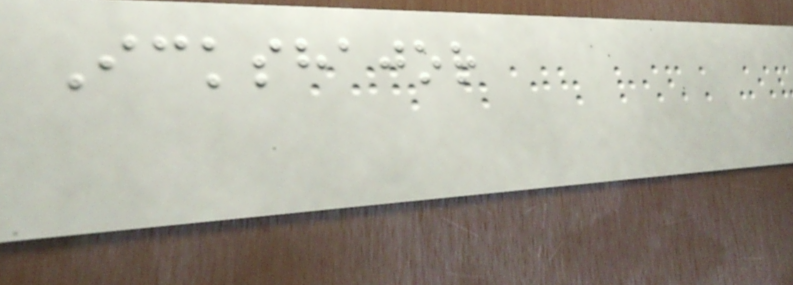Ickshajor
